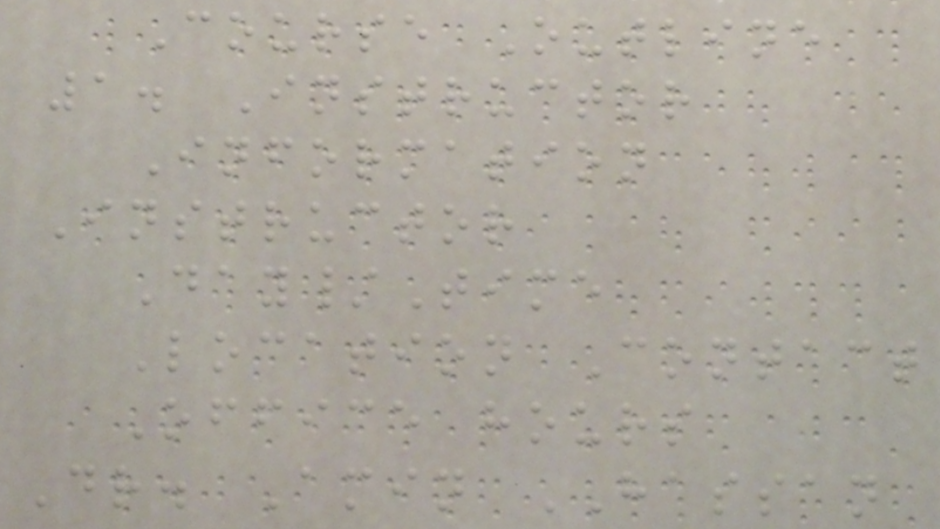Course Outline
1. Instructor
Information
Instructor
Day/Time
Location Contact
Office hours
Dr. Amin HASSAN
